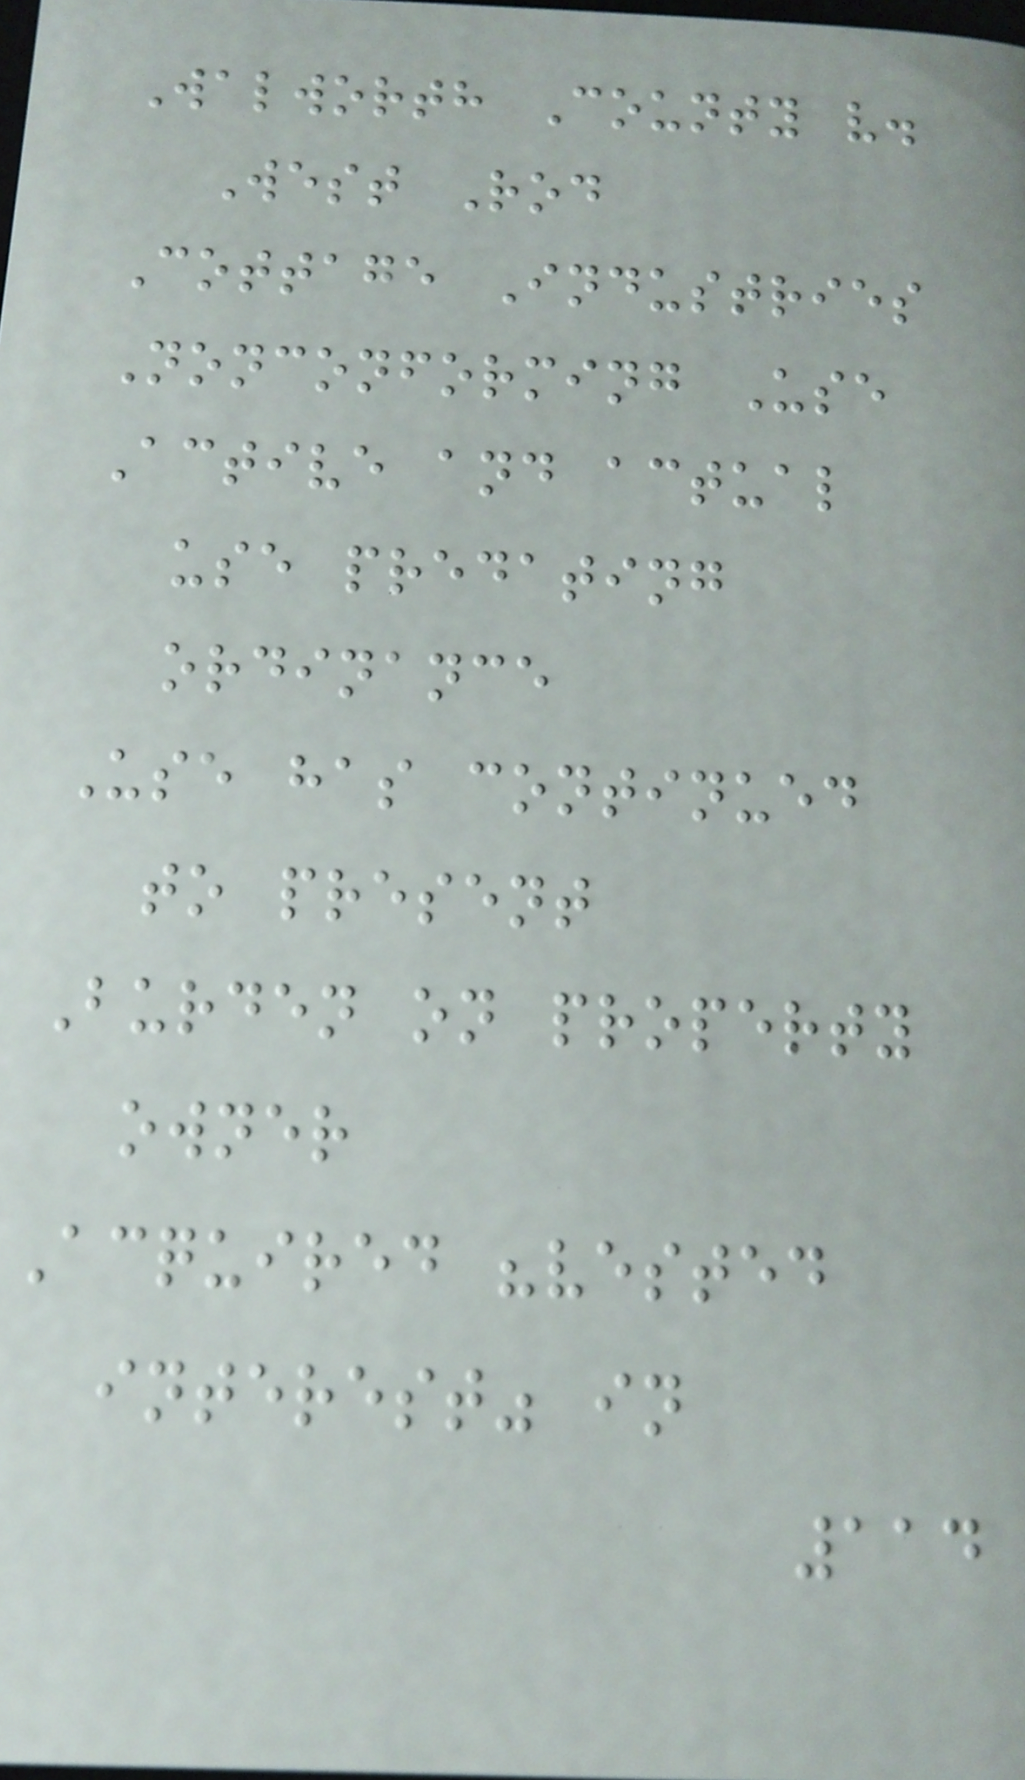Walworth County v.
West Rod
Cottage Industries
Nonconforming Use
Active and actual
use predating
ordinance
Use has continued
to present
Burden on property
owner
Acquired "vested
interest" in
114
